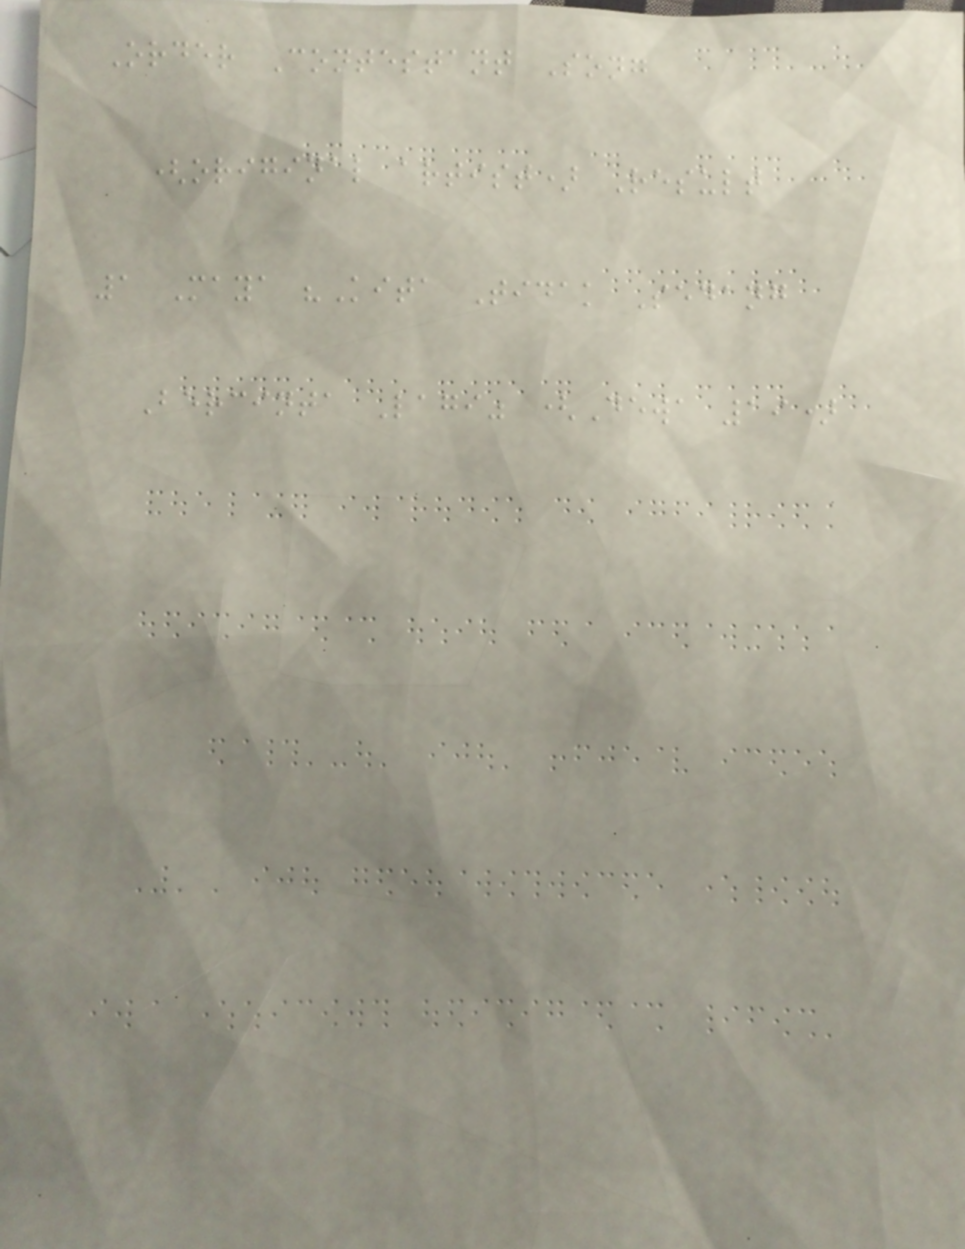Order Contestant Song
(original artist) Result
1 Maya "Kita Tidak Sedang
Bercinta Lagi" (Dewa 19)
